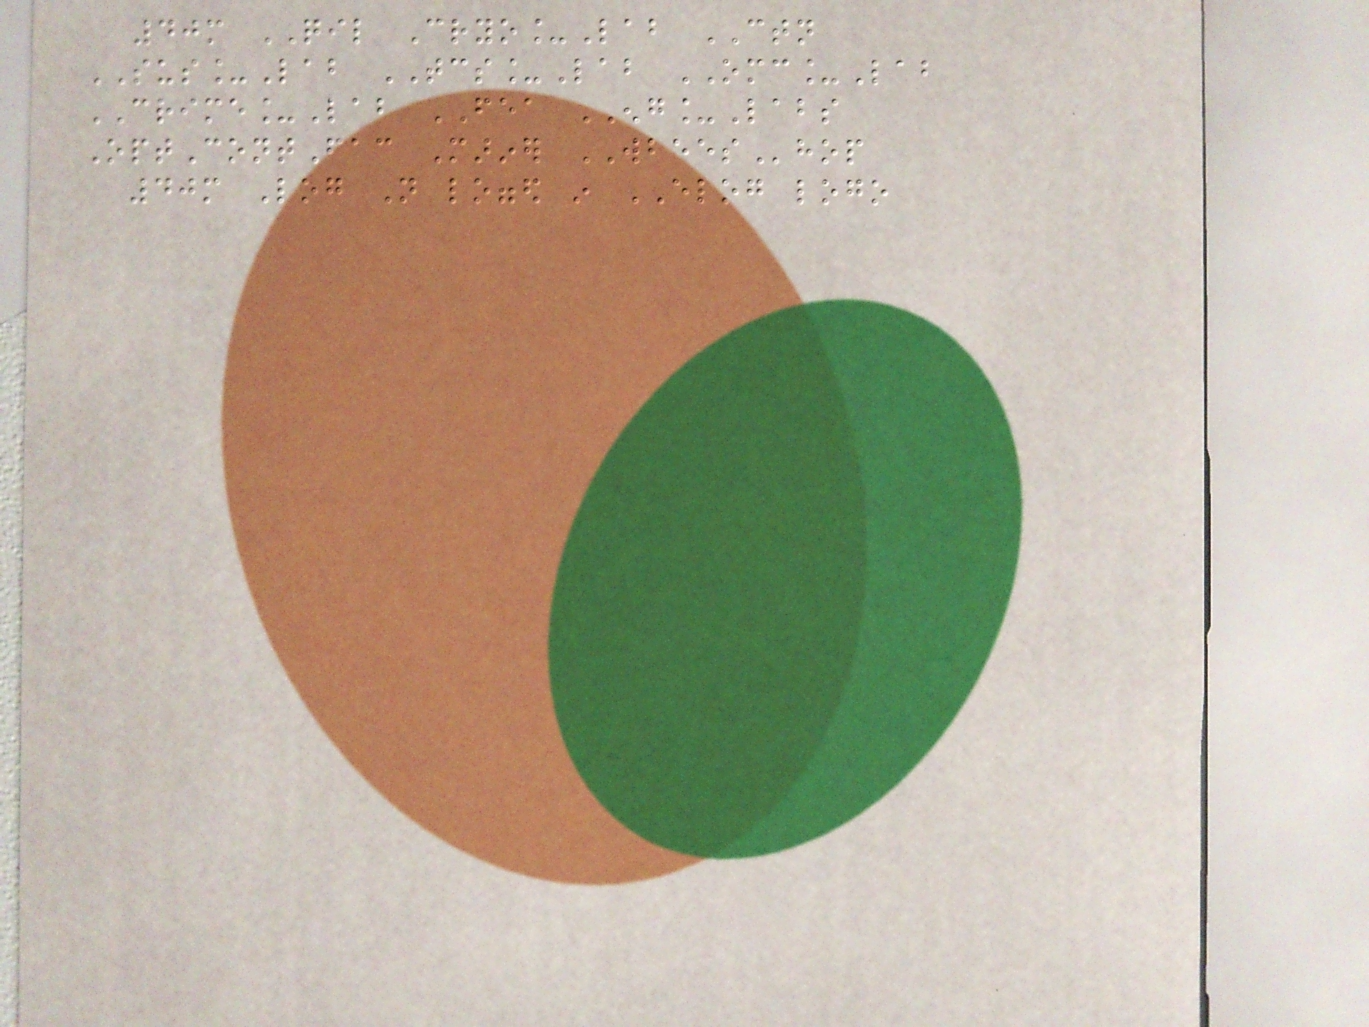40m QIL Cryo_Lab CTN
SUS_Lab TCS_Lab OMC_Lab
CRIME_Lab FEA ENG_Labs
OptContFac Mariner WBEEShop
40m Log Not logged in ELOG logo
